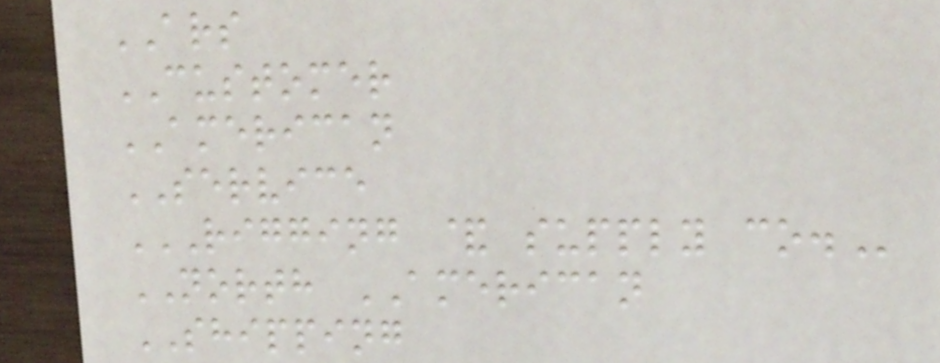ARS
CUSTOMER
AMERICAN
SERVICE
RIGGING & SUPPLY CO.
NORTH AMERICAN
SHIPPING
